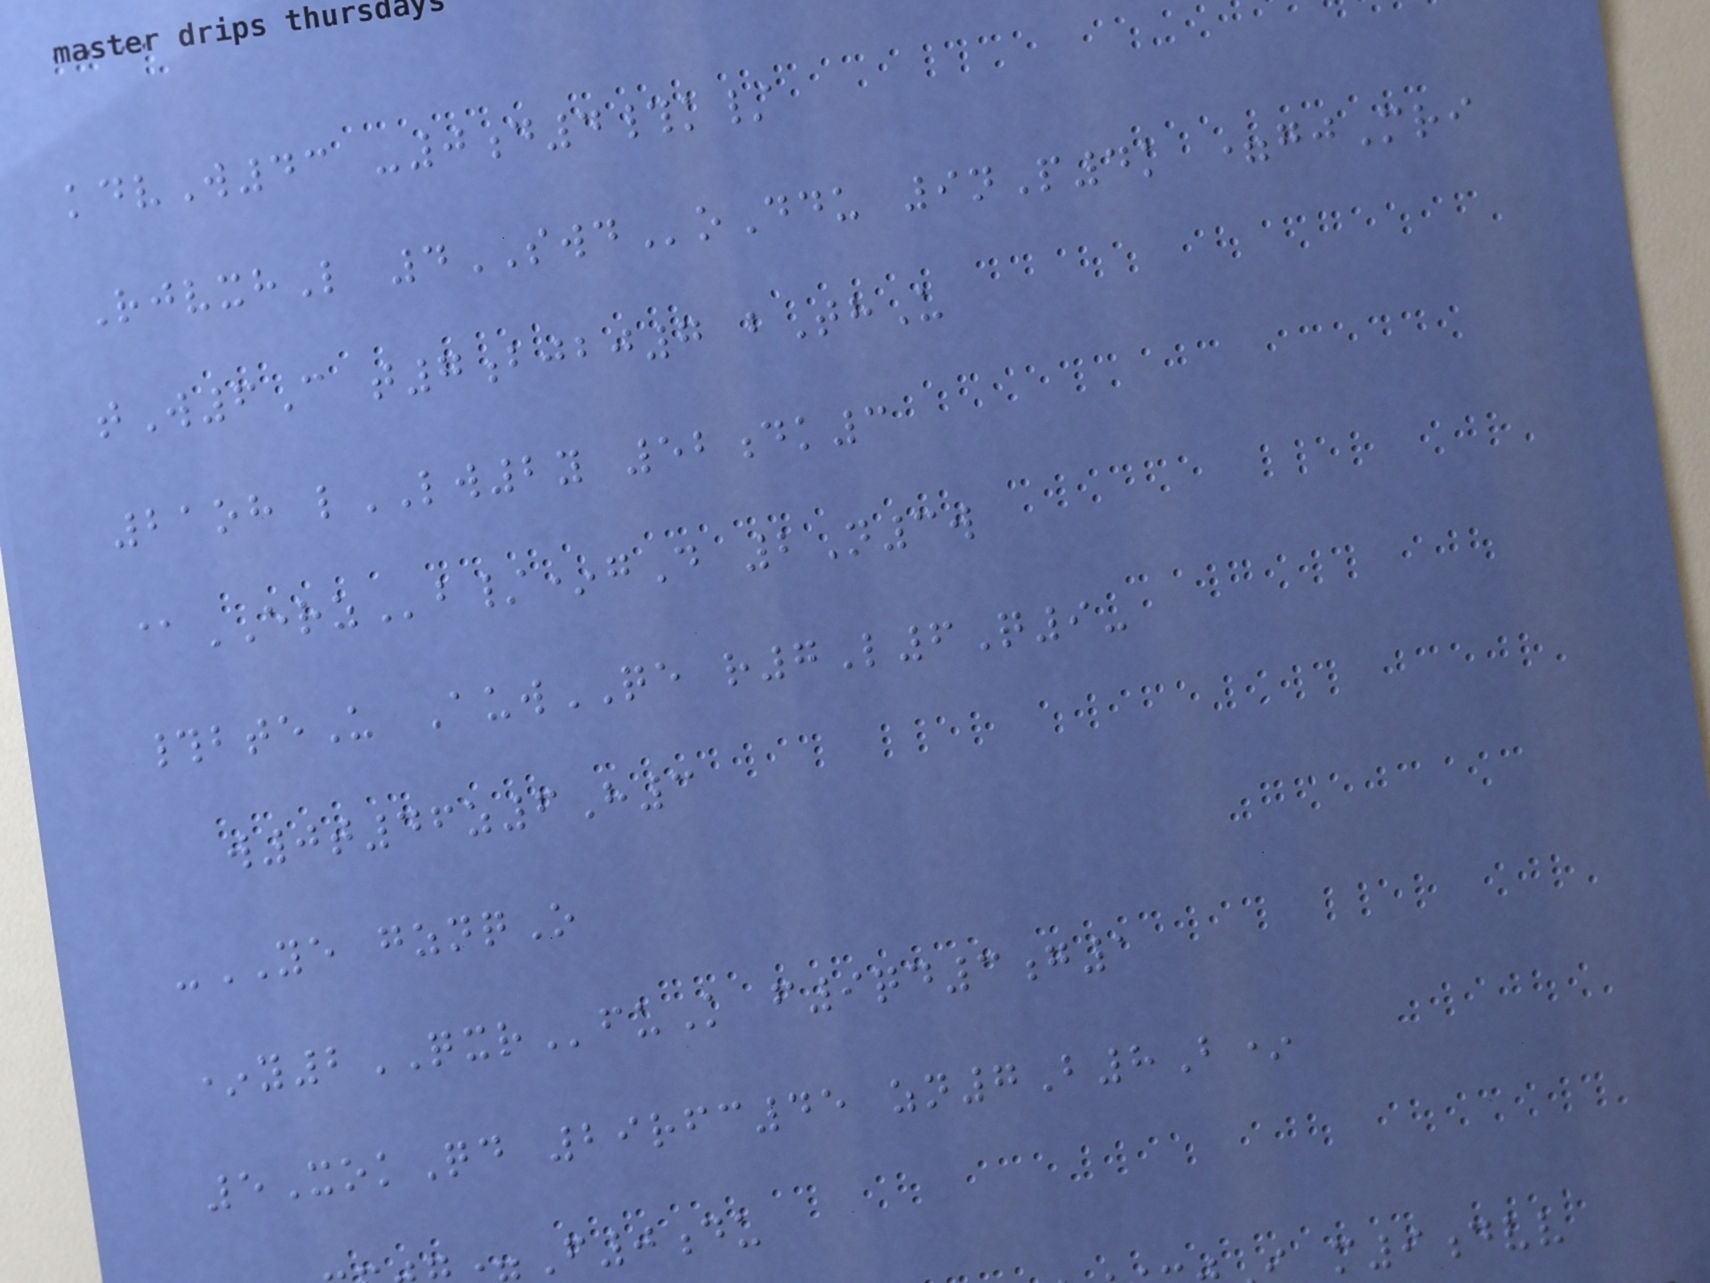kdvW43 -0d4#k/
RjvxhL 4SWDoDdu 9nP4k =gjMri
tW6C t7bjbj7 bThU
21oh lLW2y 52dk3
@ERZb/*gD 2N3w
#bteU AuwQE r7L6Q9-
w0t46z6H3
-YE gznqO
*y2QXRfuK f9qd3g1
5XokQd 29rfc45 zn7B8B*
F0du
